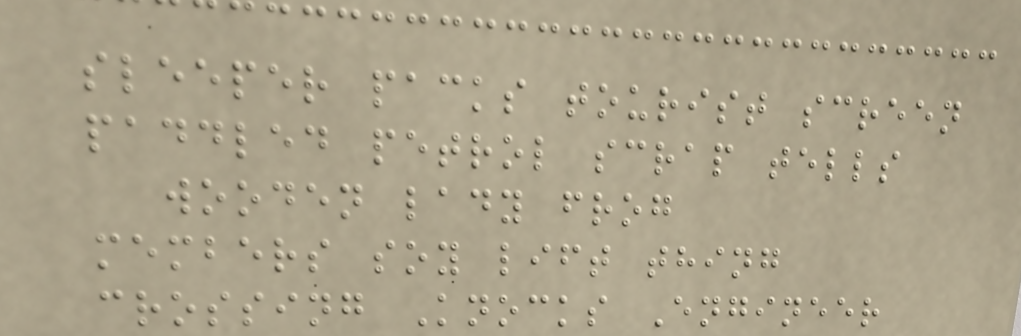sleeper packs tourist screen
paddled petrol scrap tells
wooden lady frog
members soy lift thing
crossing Knocks Engineer
